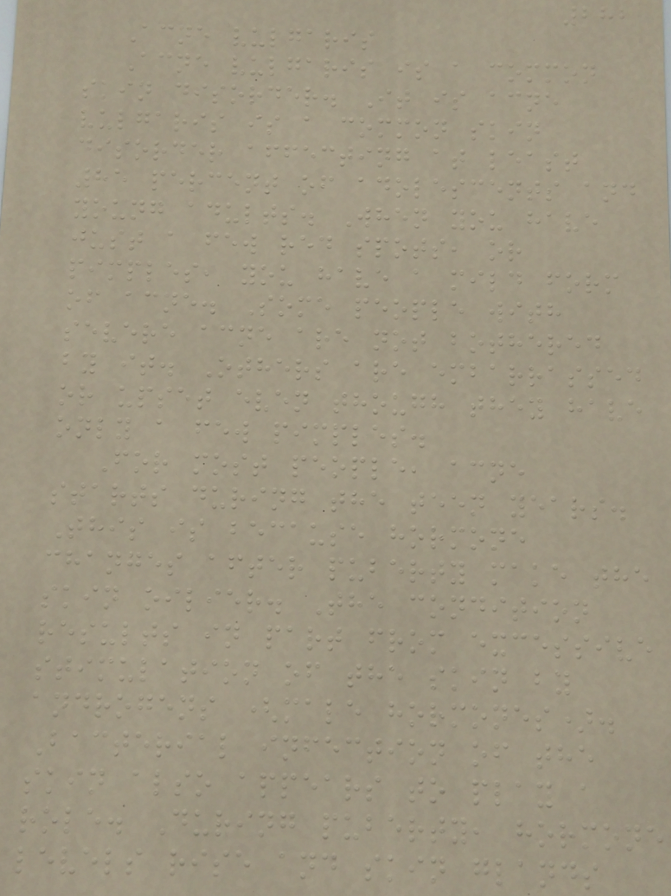282
Acne vulgaris
Acne vulgaris is a common
skin disorder. It is acne
vulgaris is a common skin
disorder affecting at least
85 percent of adolescents and
young adults. When you have
just a few red spots, or
pimples, you have a mild form
of acne. Some people with
severe acne are not bothered
by it. Others are embarrassed
or upset even though they have
only a few pimples.
For most people, acne
starts during the teen years.
This is because hormone
changes after puberty make the
skin oilier. The condition
results in part from excessive
stimulation of the skin by
androgens (male hormones).
Bacterial infection of the
skin also appears to play a
role. During puberty, hormone
levels rise and skin glands
